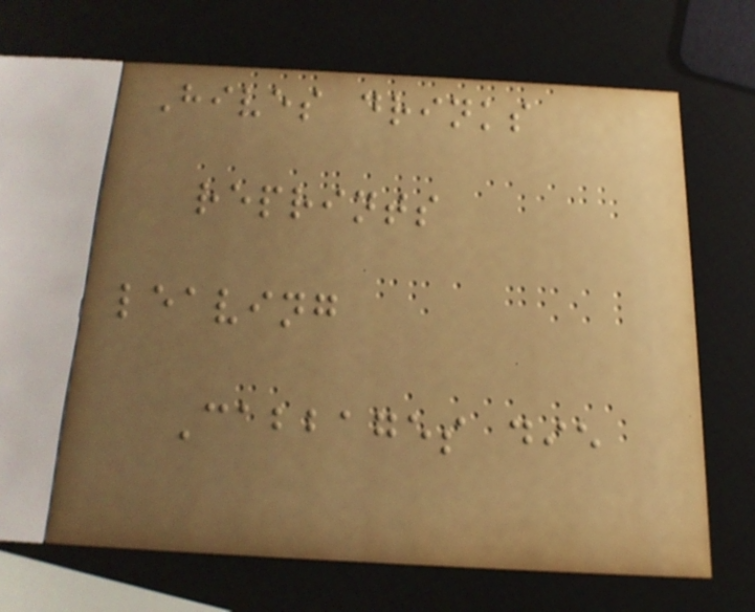Hives drinks
reprints
leaving
Cabbages die
